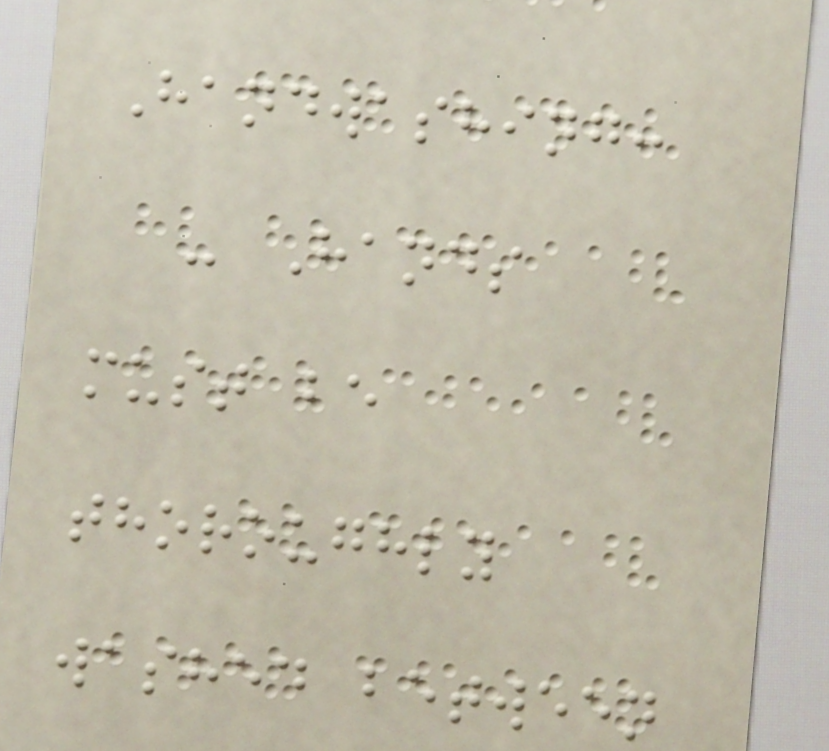Handwashing:
- Hands
must be
thoroughly
washed between
